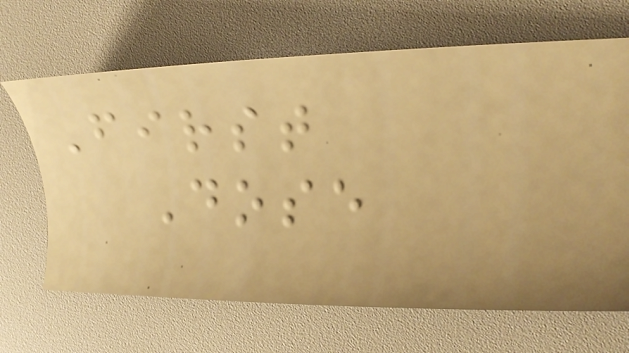First
Dose
